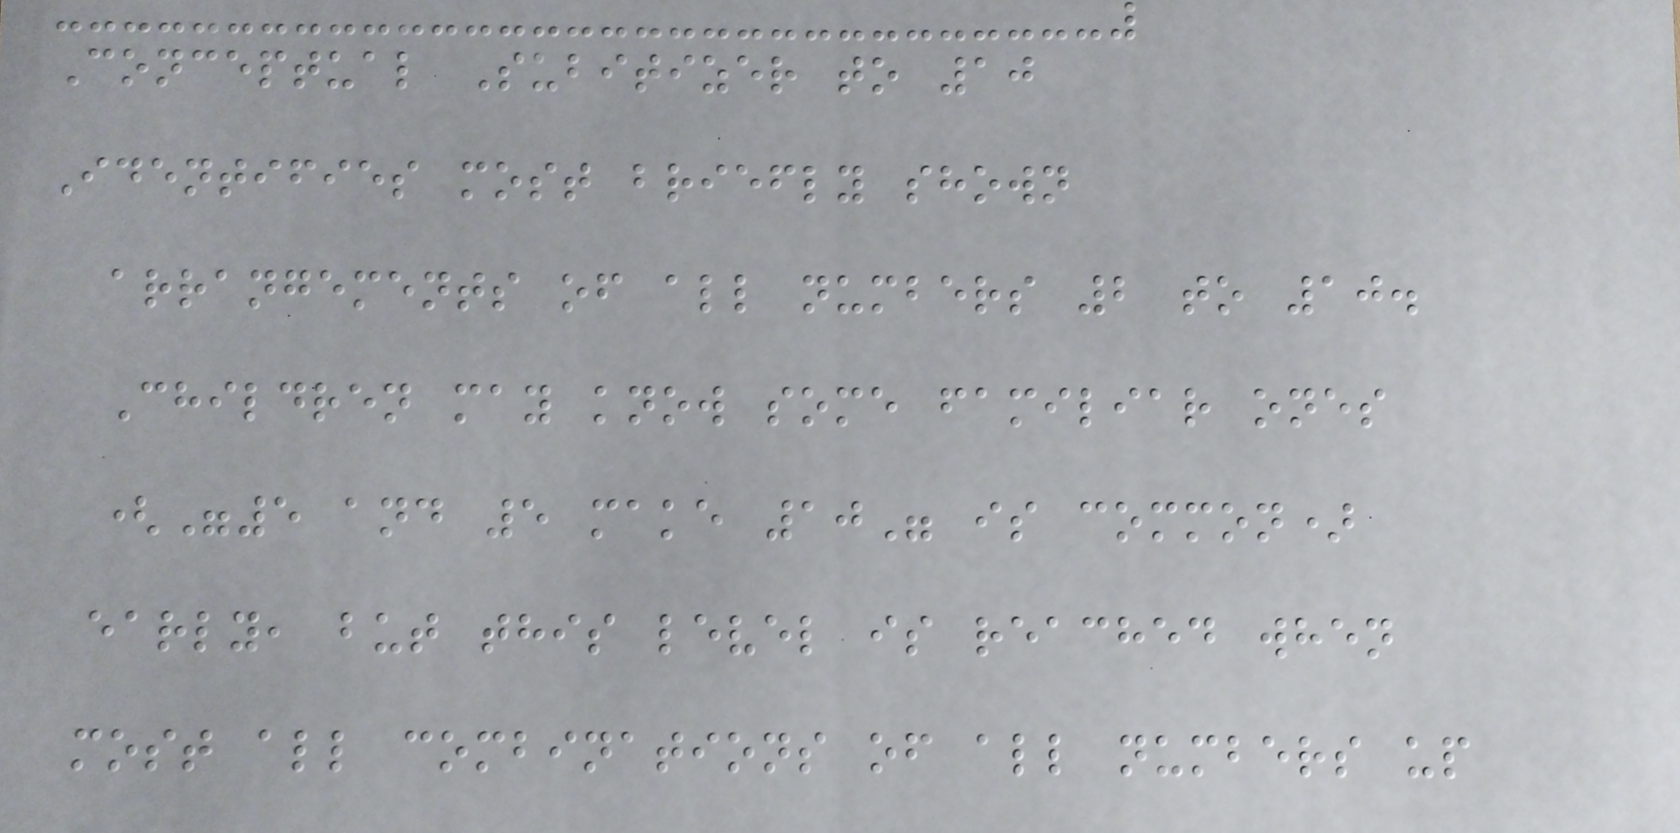Conceptual Subitizer to 10
Identifies most briefly shown
arrangements of all numbers 2 to 10.
Children may know some familiar ones
("5 and 5 make 10" is common)
early, but this level is reached when
most all combinations of all numbers up
